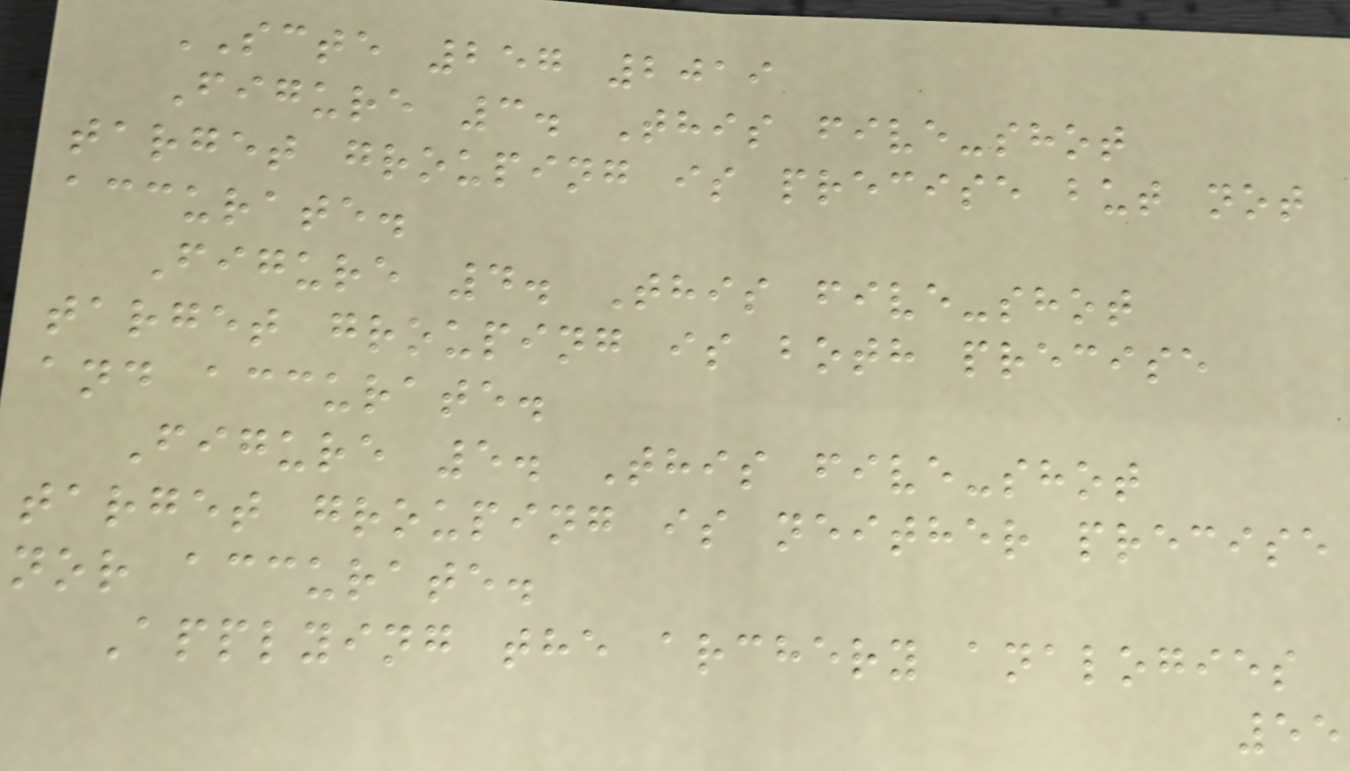SCTE 257 2019
Figure 3. This five-shot
target grouping is precise but not
accurate.
Figure 4. This five-shot
target grouping is both precise
and accurate.
Figure 5. This five-shot
target grouping is neither precise
nor accurate.
Applying the archery analogies
55
